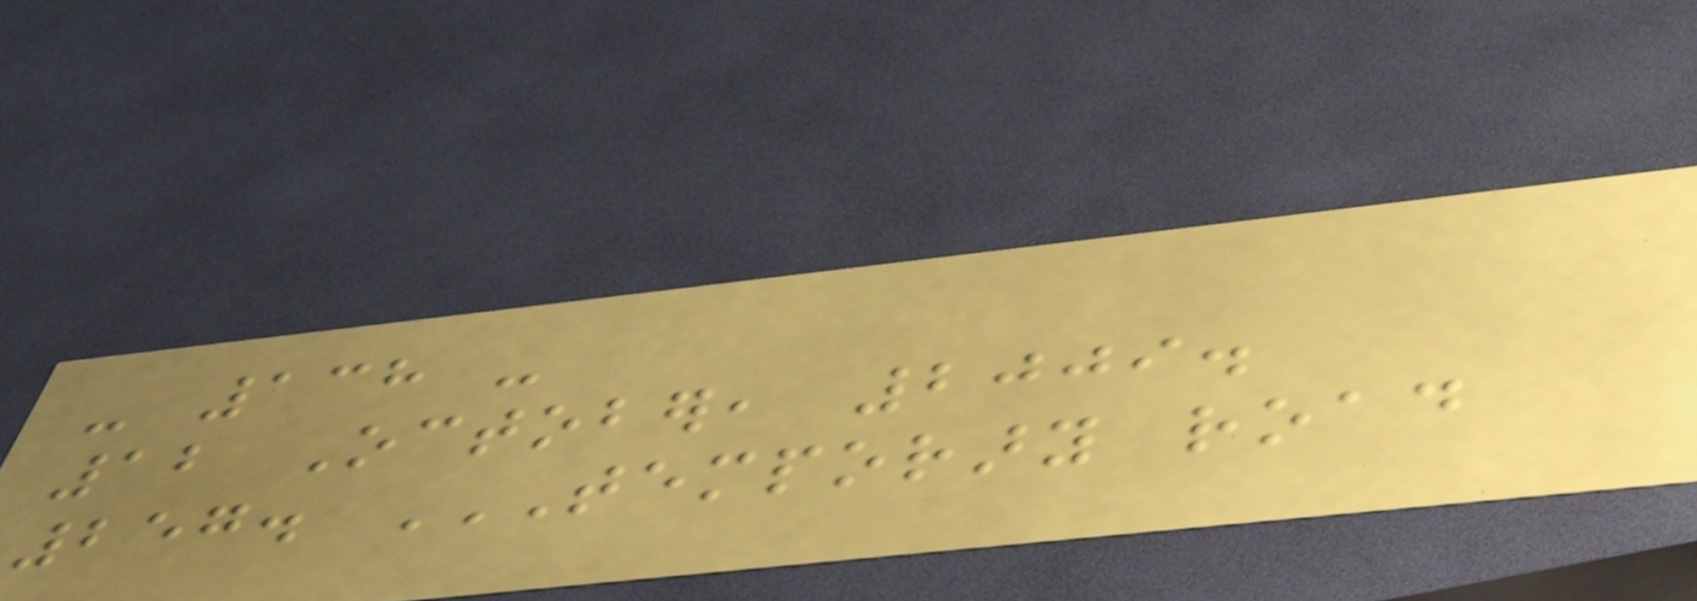- 138 -
12 October, 2009.
257. TEMPORARY ROAD
